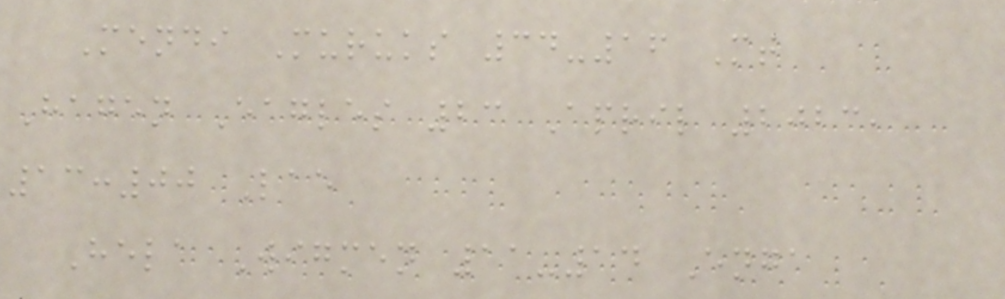Mendi Muruks 34-16 Mt
Hagen Eagles 23 April 2023,
13:00 Lae
Hela Wigmen 11-14 Enga
